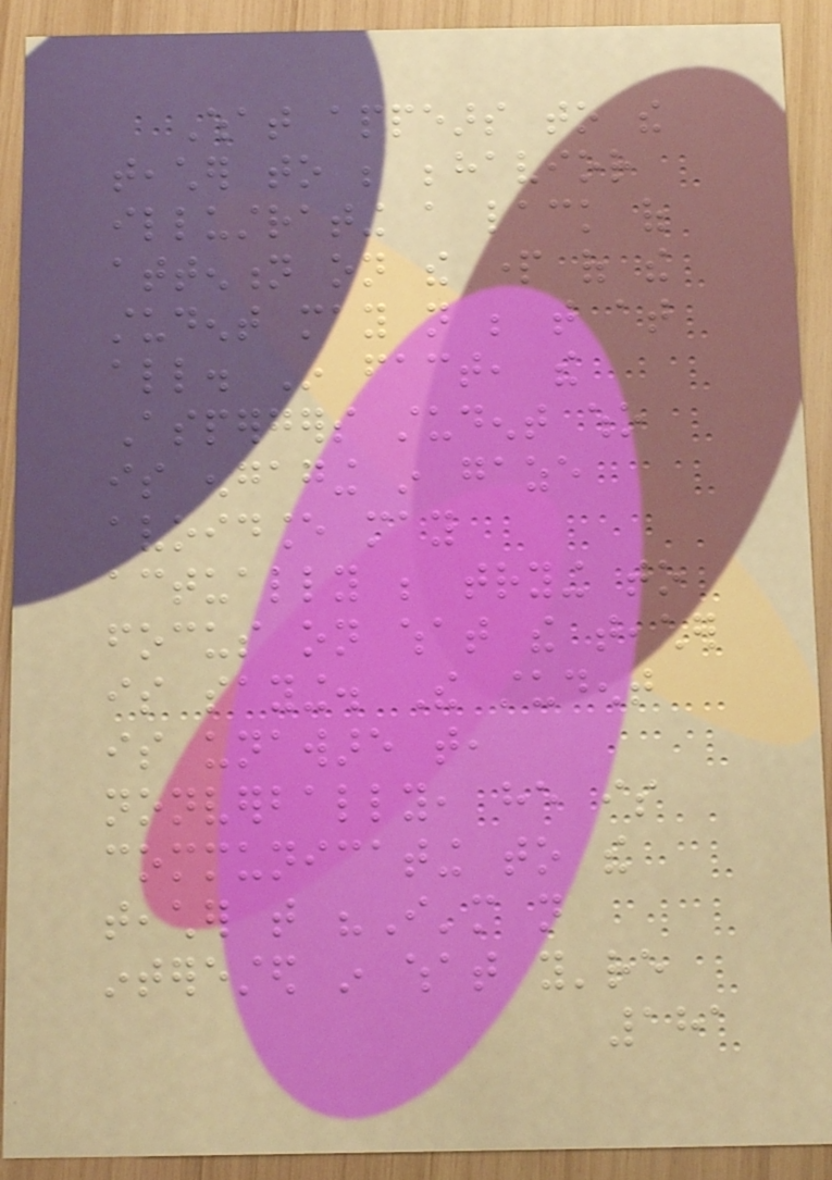What appears to the
teacher to be behavior
illustrating a lack of
attention on the part of the
student may not be that at
all. In fact, the
Aspergers student who
is engaging in gaze
avoidance may
actually be trying to
focus on what the teacher
is saying. The student
is unaware that,
nonverbally, he is
communicating to the
teacher that "I'm not
interested in what you're
181
